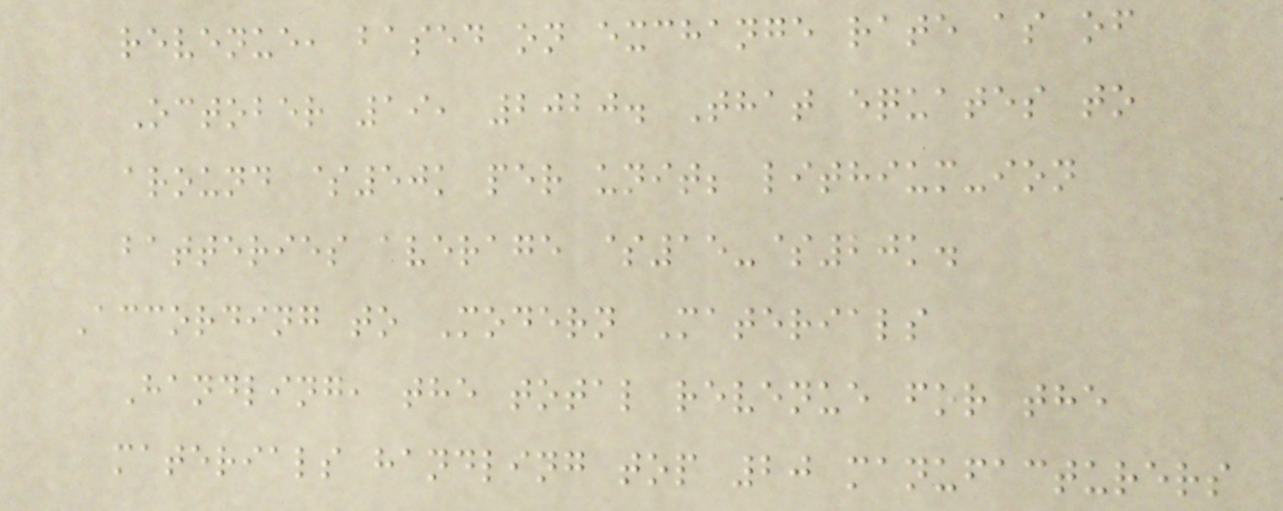revenue, based on exchange rate as of
October 19, 2020. That equates to
around $50k per unit; lithium-ion
batteries average $15-$20k.
According to Modern Materials
Handling, the total revenue for the
materials handling top 20 manufacturers
